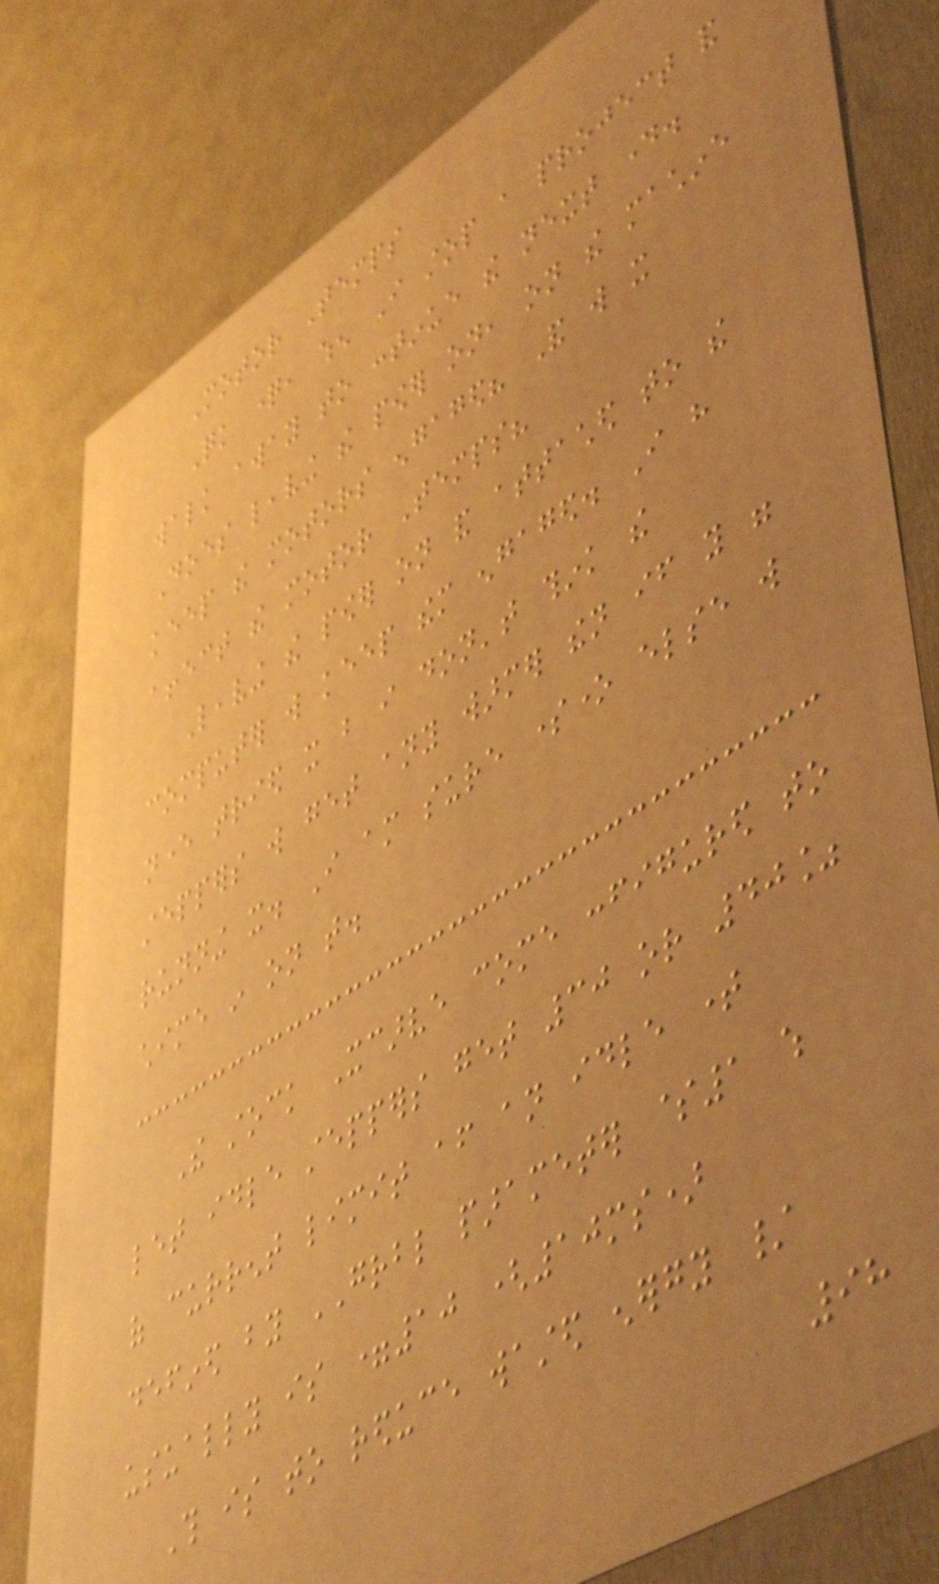Motor Temps
Quick question, when I stop a project and
walk away to continue the next day.
Does leaving the power on, on the machine
keep the motors engaged? And will it
affect the motor Temps?
Leaving the power on and attached to the
computer will keep them engaged. I have
never tried it but i don't think the
steppers will get any warmer then if you were
running it. I am sure someone else will
chime in on that.
The stock Xcarve come configured to
let idle steppers get 30 or 40%
of current limit after an idle time
defined by GRBL parameter $1 which
usually is =10 (10ms)
This is to reduce wasted energy /
98
